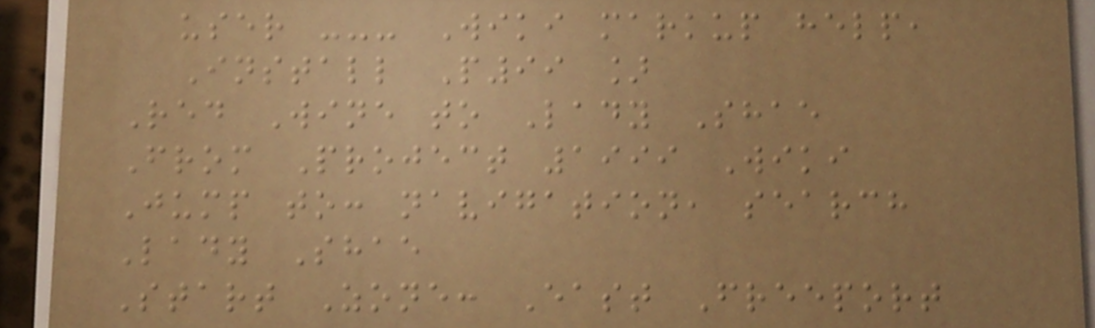user --- Wiki markup help,
Install P99 ]
Red Wine to Lady Shae
From Project 1999 Wiki
Jump to: navigation, search
Lady Shae
Start Zone: East Freeport
